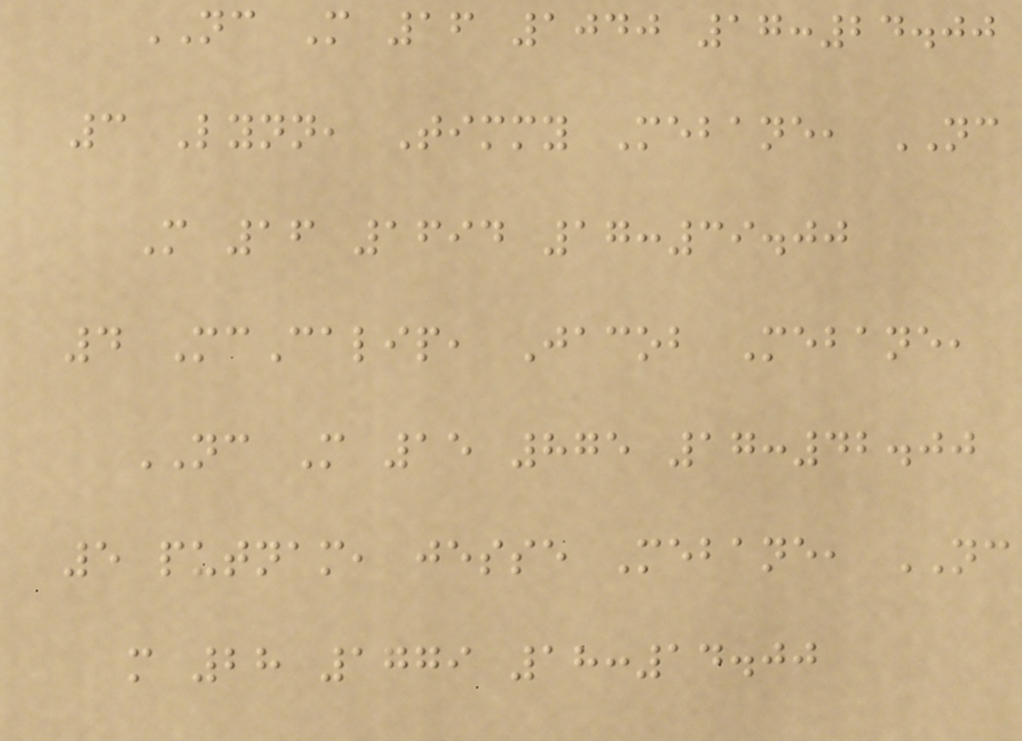NC M 16 1040 17:24.00
3 Lynn, Timmy Mebane, NC
M 16 1694 17:39.00
4 McCalip, Jacob Mebane,
NC M 15 875 17:42.00
5 putnam, jesse Mebane, NC
m 28 1779 18:14.00
